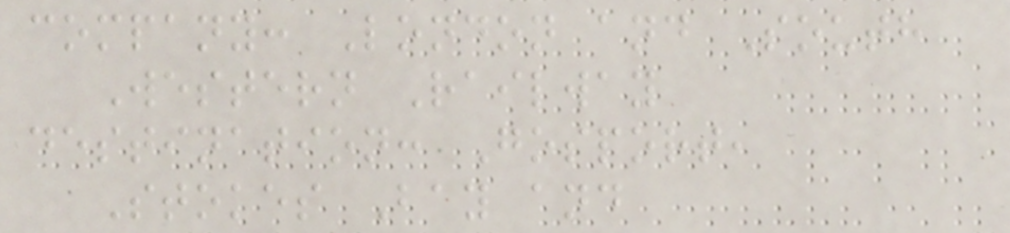company: London and South
Western Railway
destination: Gosport,
Stokes Bay and
